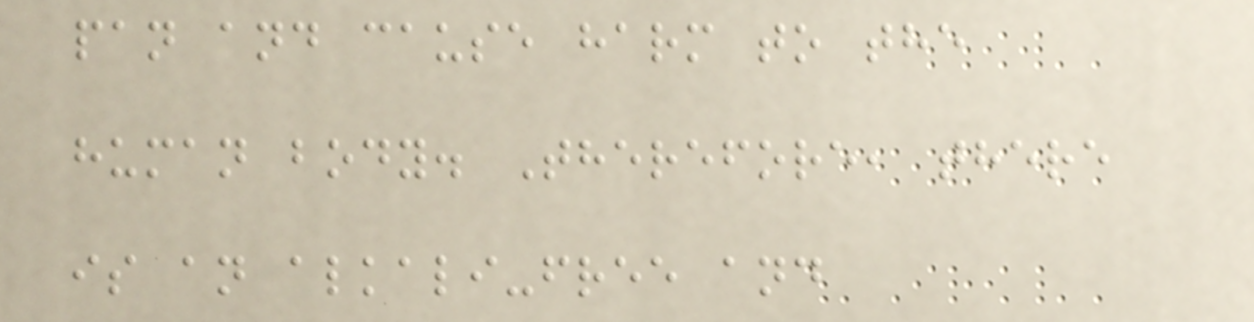pan and cause harm to the
human body. Therefore, there
is an alkali-free and
